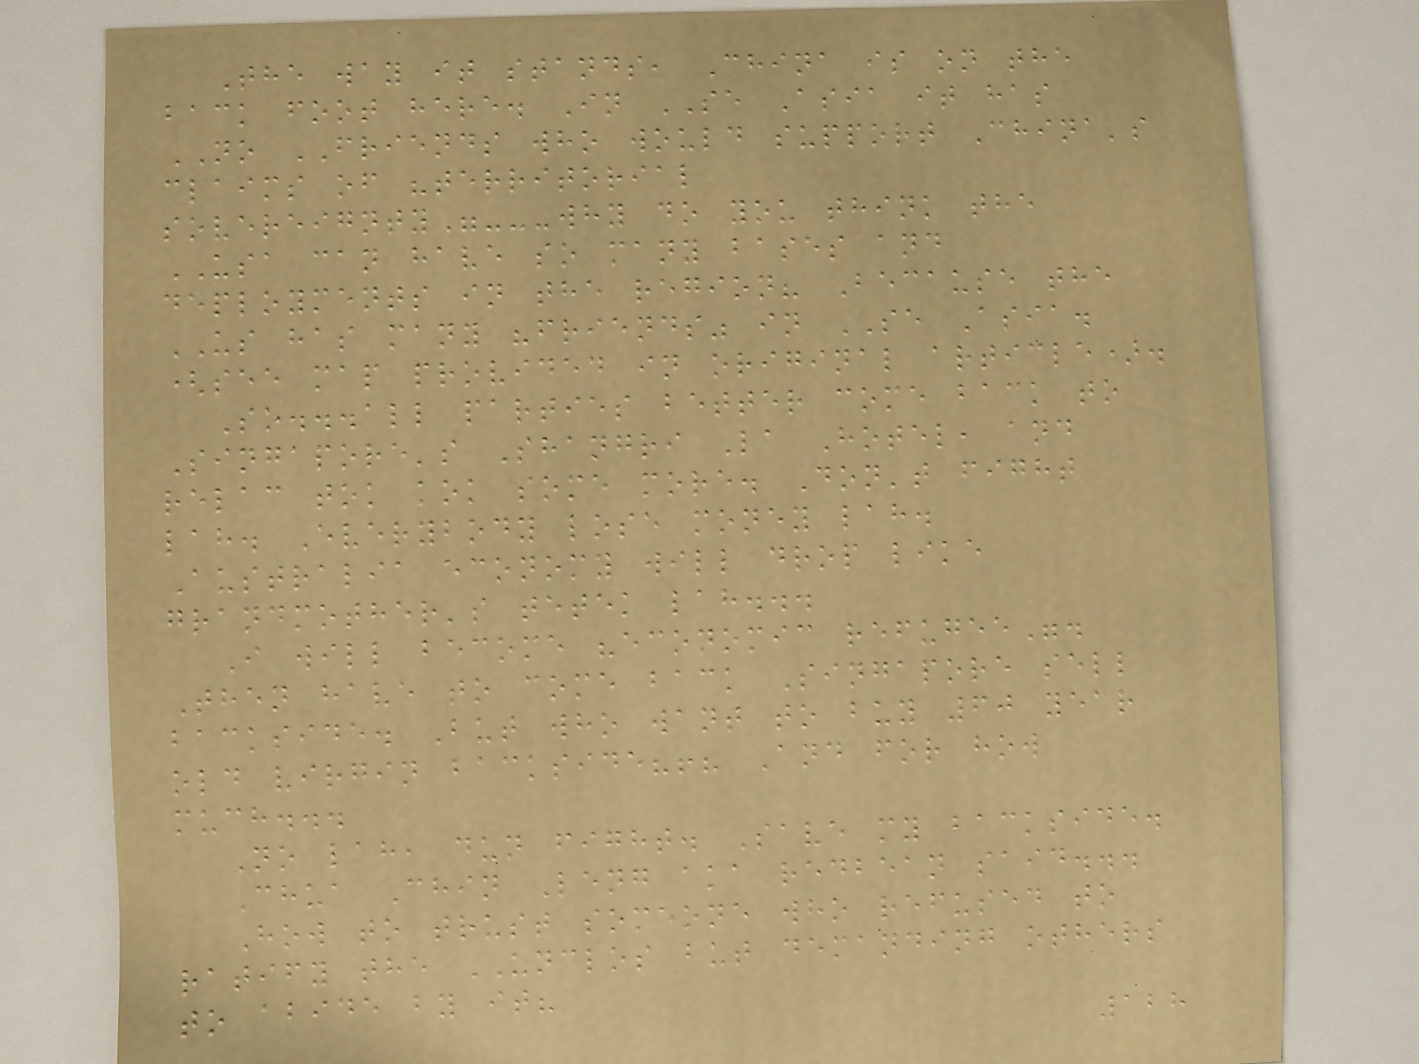The way it stands, China is on the
back foot here. In SE Asia it has
NO FRIENDS who would support China's
claims of "territorial
sovereignty"---why do you think the
USA can have so many bases and
deployments in the region? Because the
US has many "friends" in SE Asia.
(see map provided in original article).
So...all parties better come back to
Singapore's Shangri La Hotel, and
relac tok kok some more. Don't fight
lah. Everybody lose money lah.
Australia economy will drop like
grandmother's tetek lah...
I will become "economic refugee".
Then have to come back Singapore sell
backside. But who want to buy 60 year
old virgin backside?!? And for how
much...
No lah, dun fight. Save my backside.
Chua Chin Leng aka redbean said...
How to trust someone who refused to
ratify the UNCLOS but demanding others
to abide by it?
128
